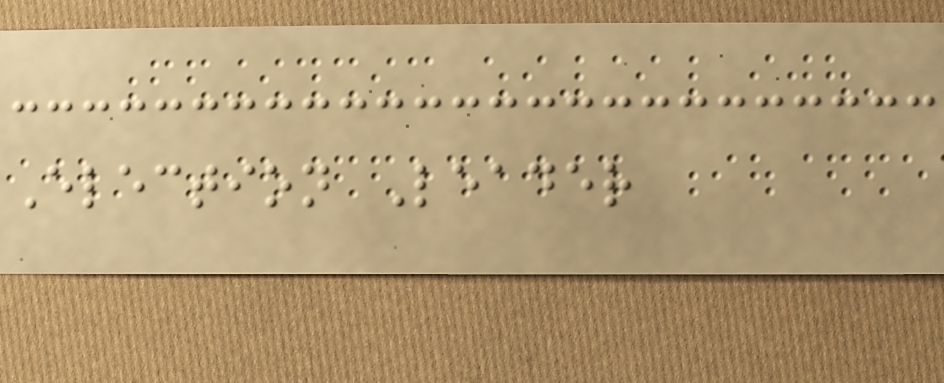Election Leader
